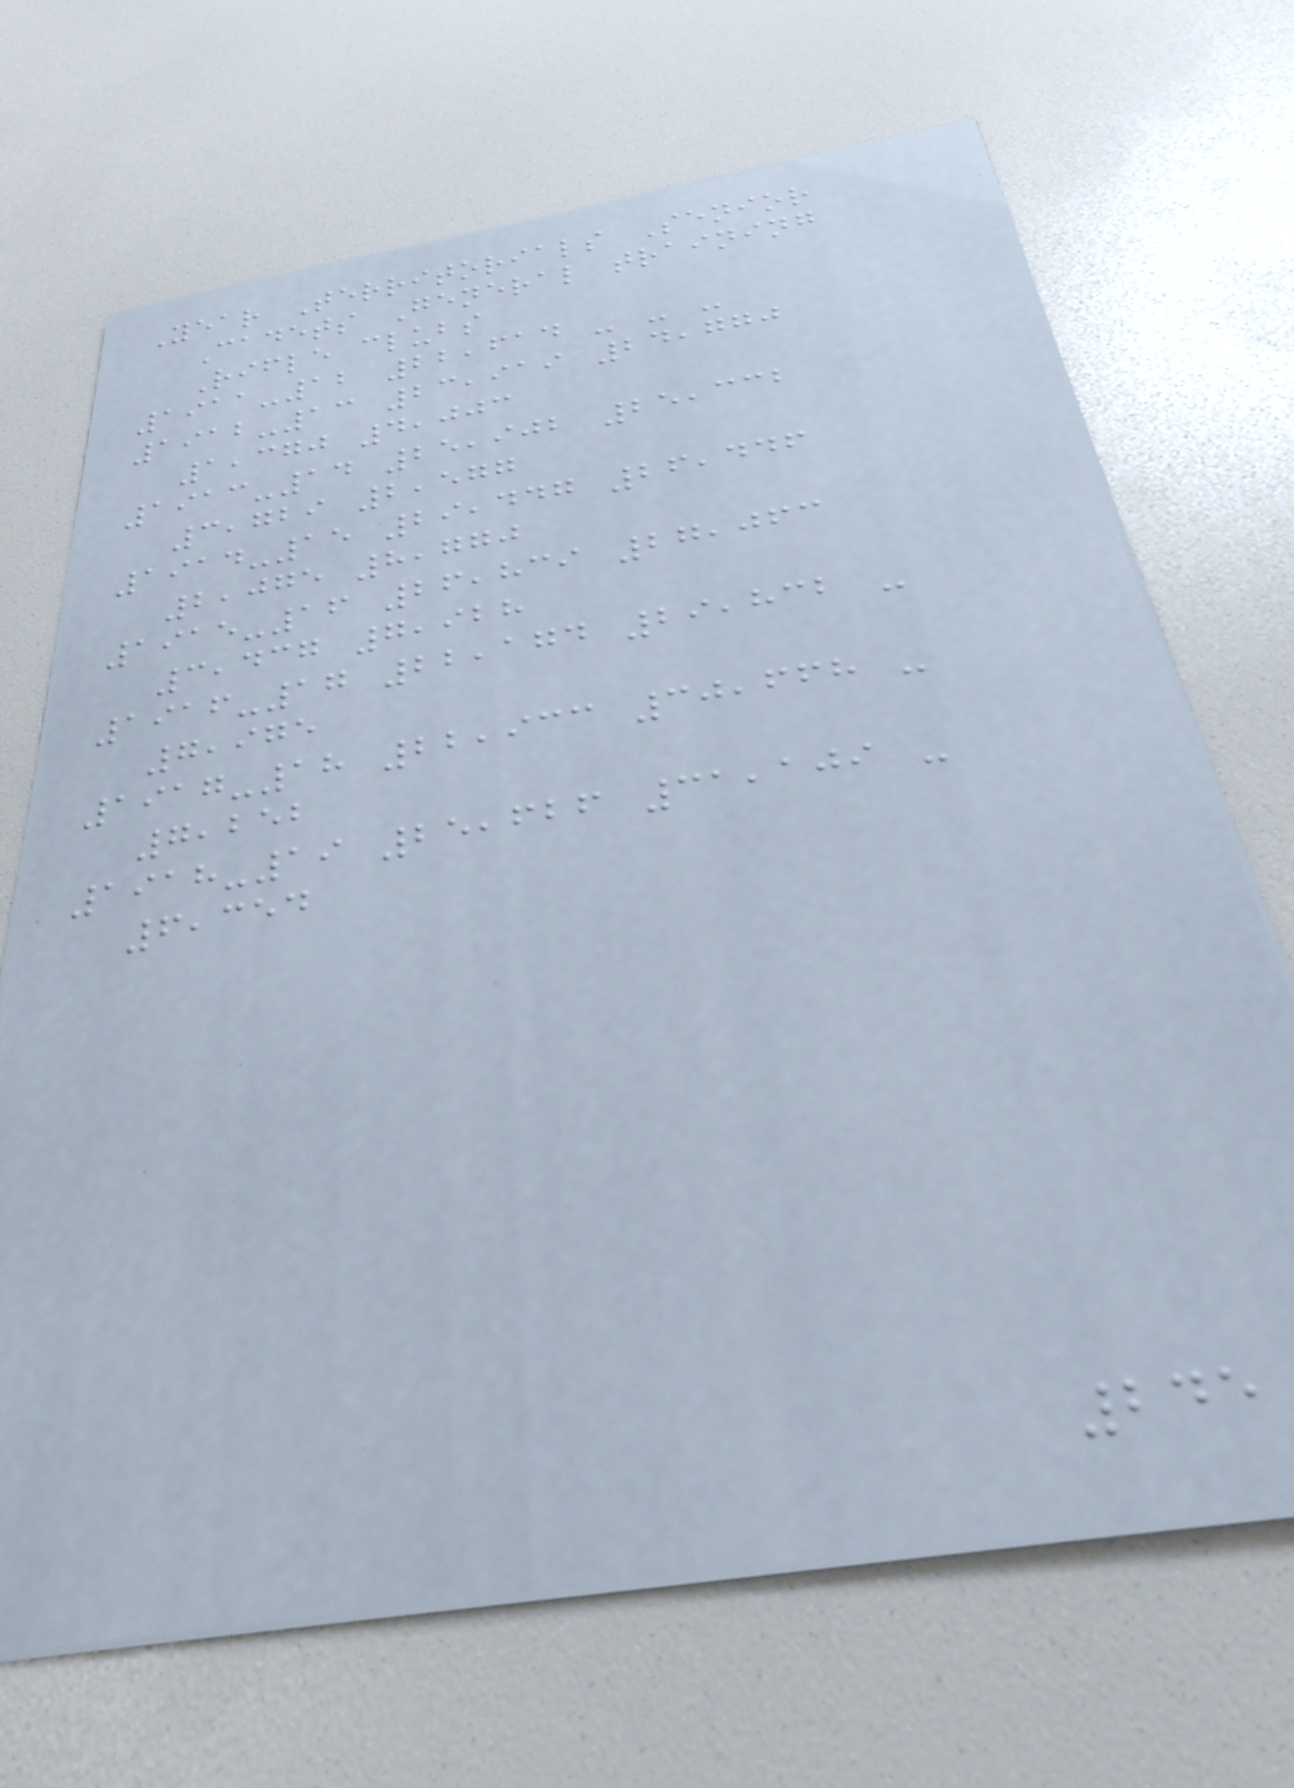Year Territorials Senior
Cadets General training
Rifle clubs
1911-12 22,614 - - -
1912-13 23,919 24,770
1,370 4,003
1913-14 25,902 25,332
3,729 2,577
1914-15 29,447 26,446
2,075 8,770
1915-16 26,839 27,063
3,437 7,928
1916-17 22,174 29,832 -
7,975
1917-18 22,933 30,668 -
7,252
1918-19 25,626 31,109 -
6,354
245
